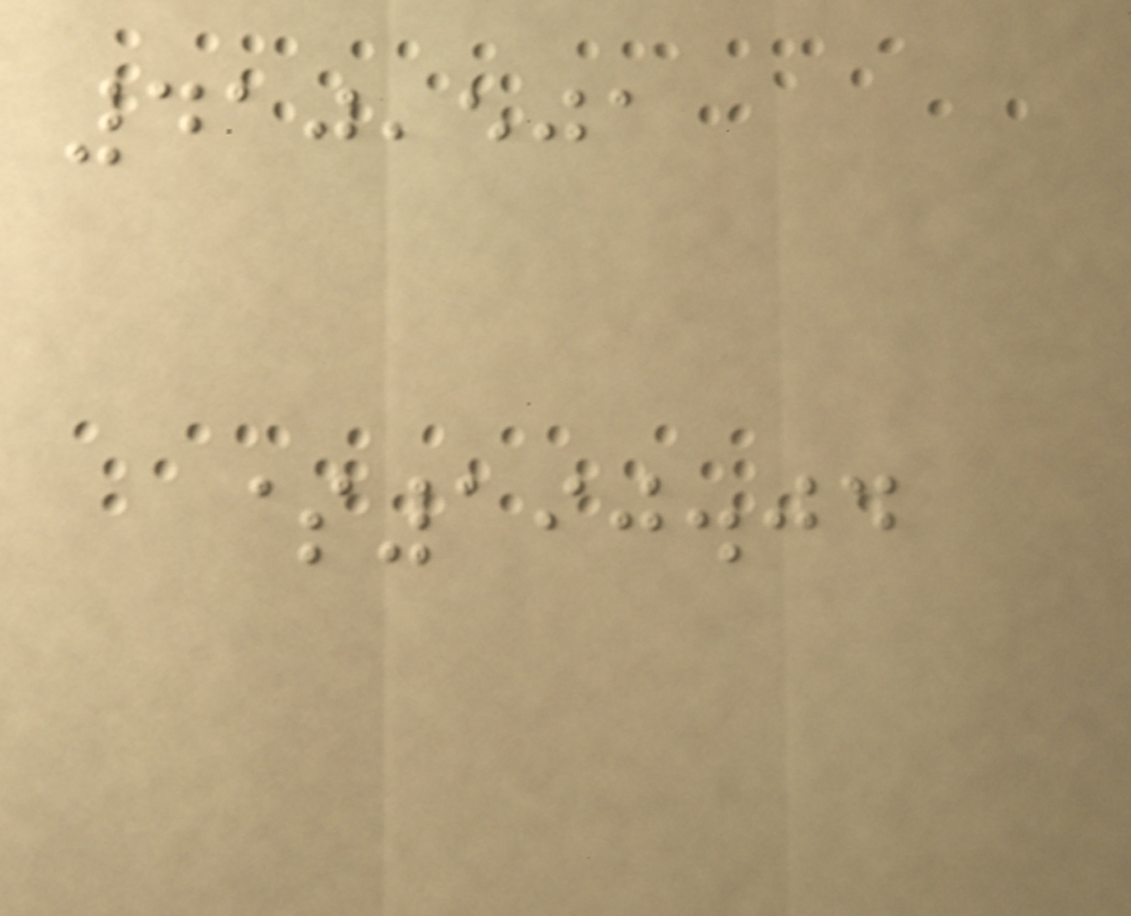410,501
$190.04
